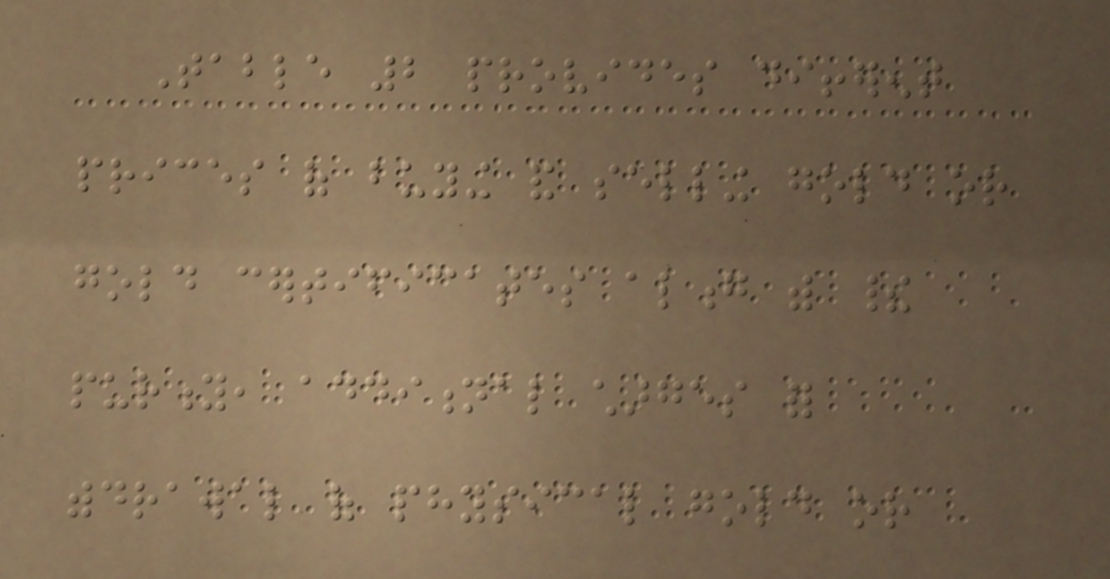Table 2 provides different
prices of buying and selling gold or
gold certificates along with their
purity, additional charges for
withdrawal of physical gold or
